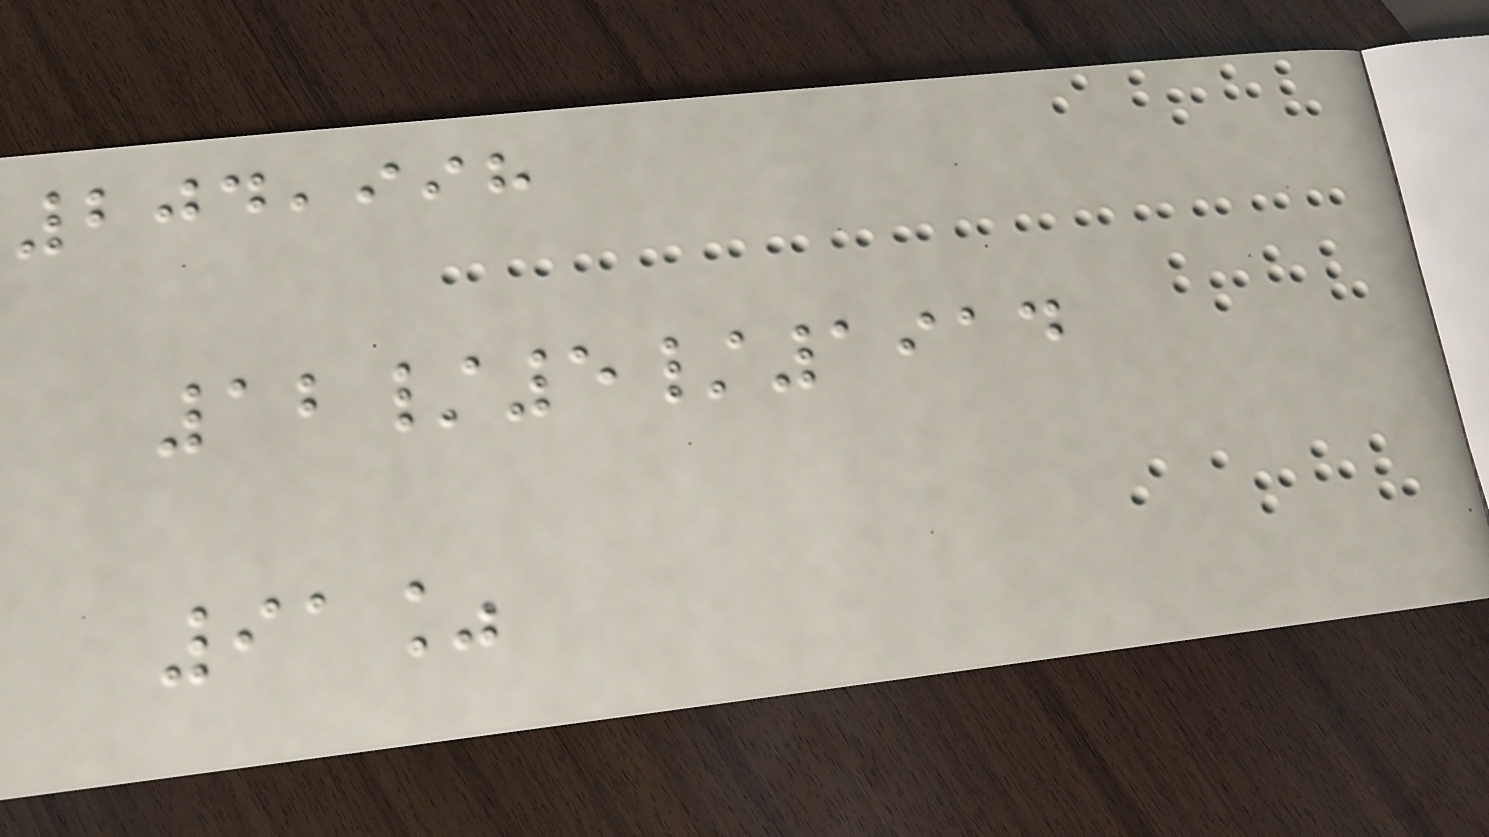204,998
12/5/1914
91%
